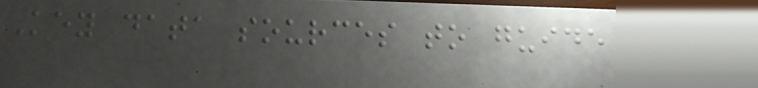Key data sources to guide
